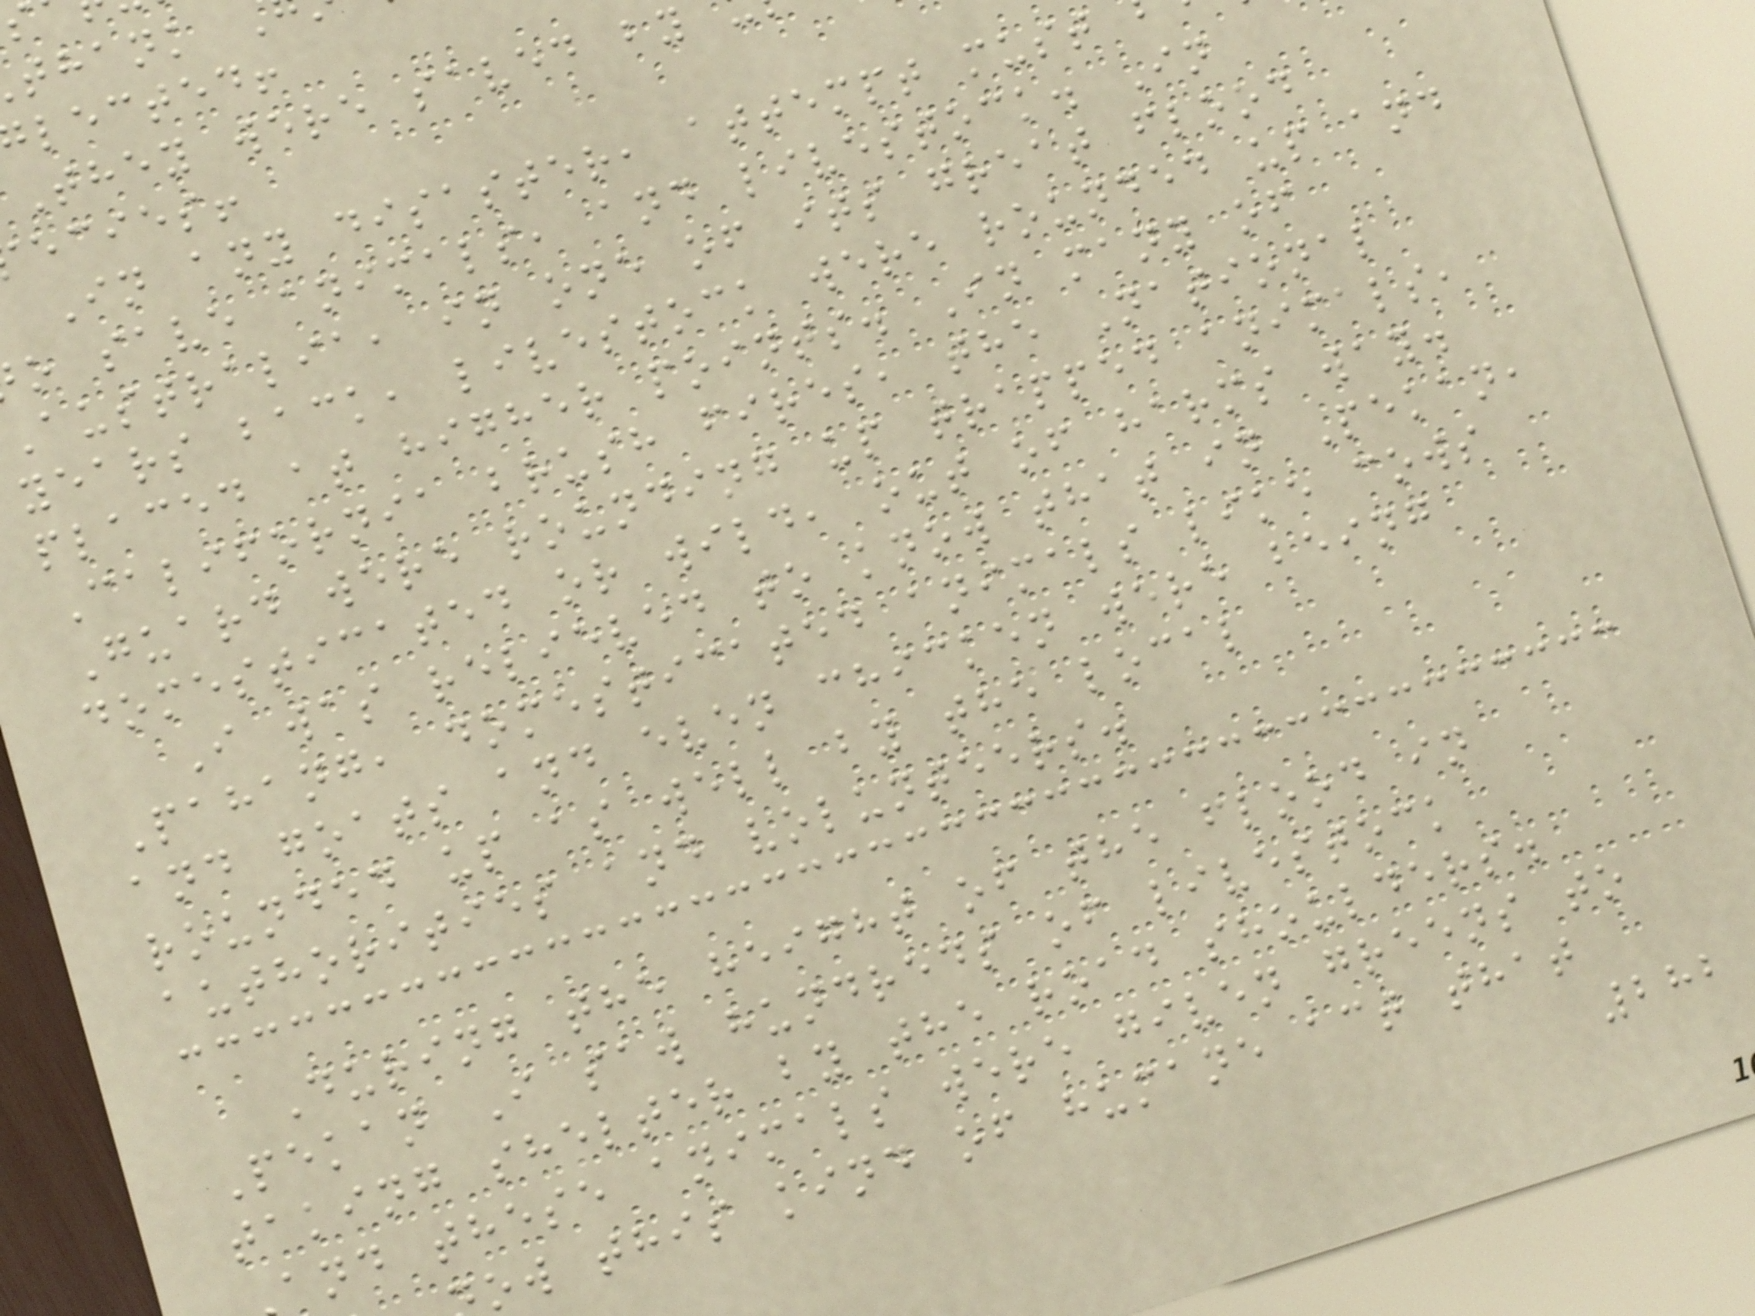lected!
They were saved by
ecies!
In any disaster, attempt must
o save animals, and livestock. In
Australia, in one of its great flood
years back, livestock were rounded up and
placed at higher points. In many of
California brush fires, the National
Guard were rounding up trapped animals,
domesticated or wild, out of harms way.
I was relieved to know that in Pekan,
Pahang, domesticated animals like cows
and goats and even chicken were being
rounded up as well by the local
authorities and volunteers.
During the height of the flood in
Pekan I saw hundreds of livestock
taking shelter by the road shoulders.
and these animals were given greens to
ow this kind of humane act that
282
